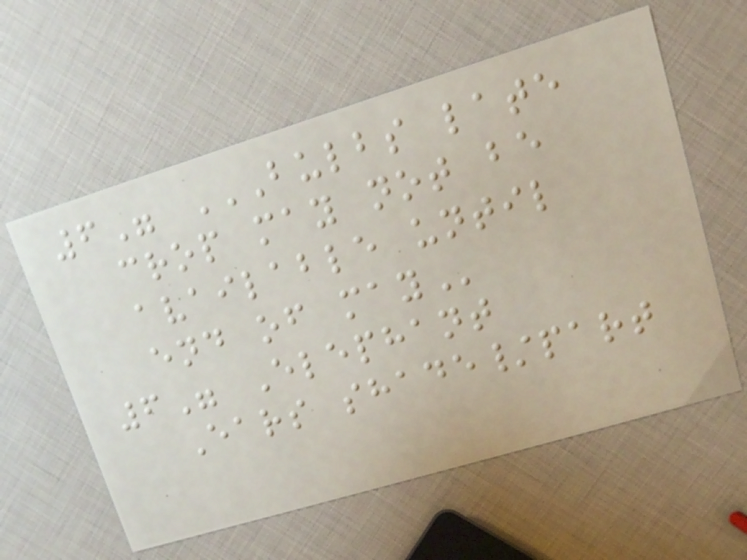6" BULBS LATE
CROP MAY NOT BE
AVAILABLE UNTIL
END OF MAY
6" Elephant
Ears shade/part
